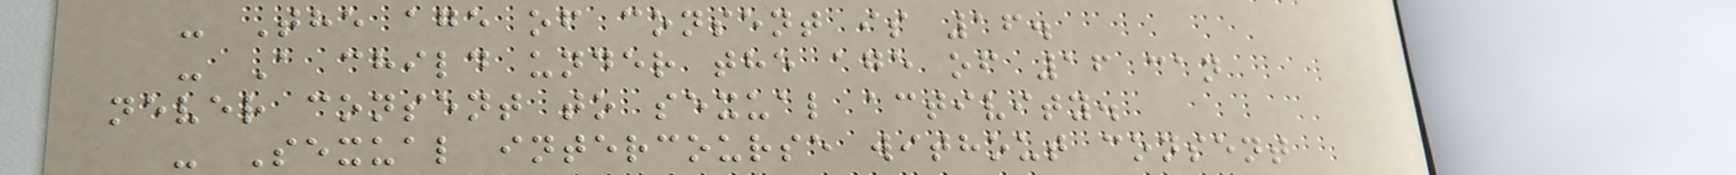- The age of consent is 16.
- A child under the age of 16 can
never consent to sexual activity.
- Sexual intercourse without consent
